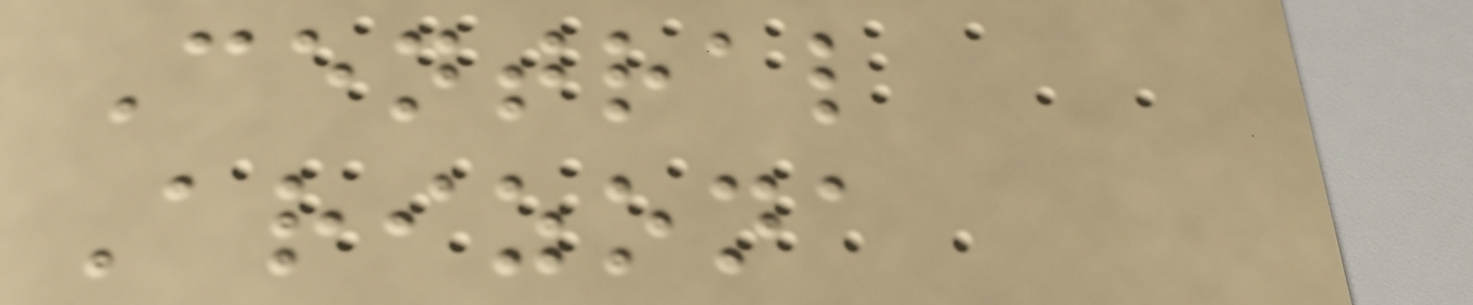Central
Arizona
